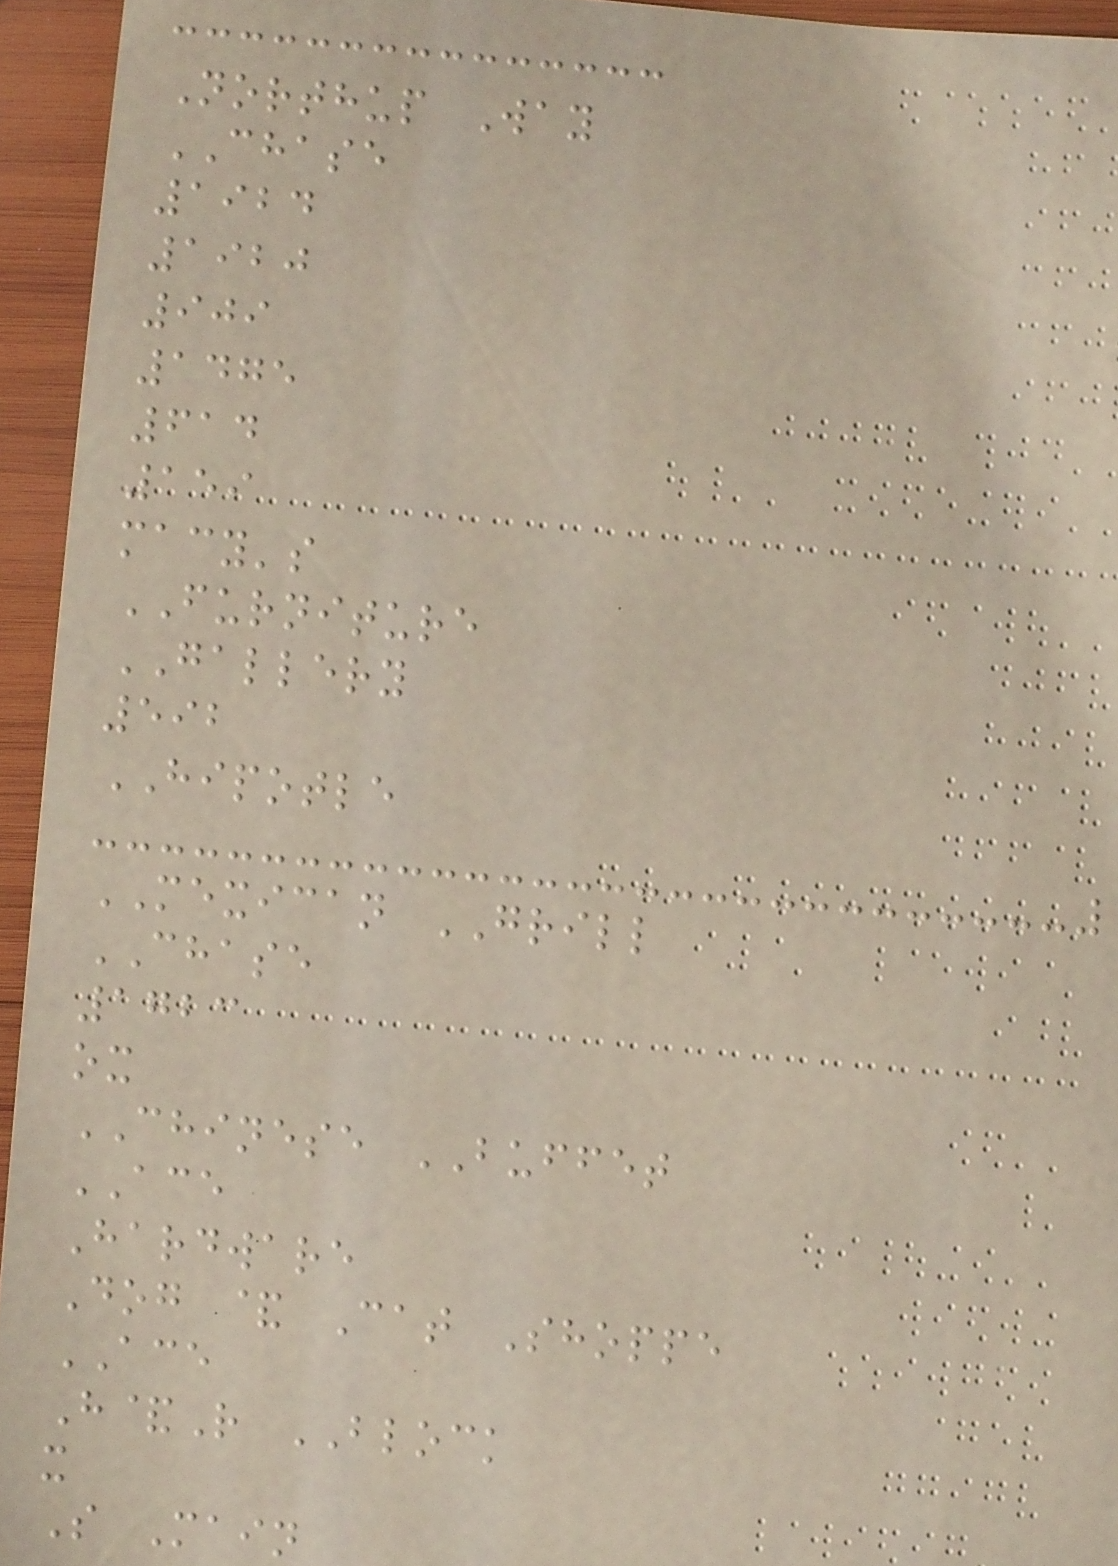Northup Way
CHASE
1924
1920
909
1475
614
159
macy's
FURNITURE
GALLERY
592
HIPOTLE
MEXICAN GRILL
CHASE
1723
ox
CHINESE BUFFET
ACE
Hardware
Dog & Cat Shoppe
ACE
H&R BLOCK
x
S Main
